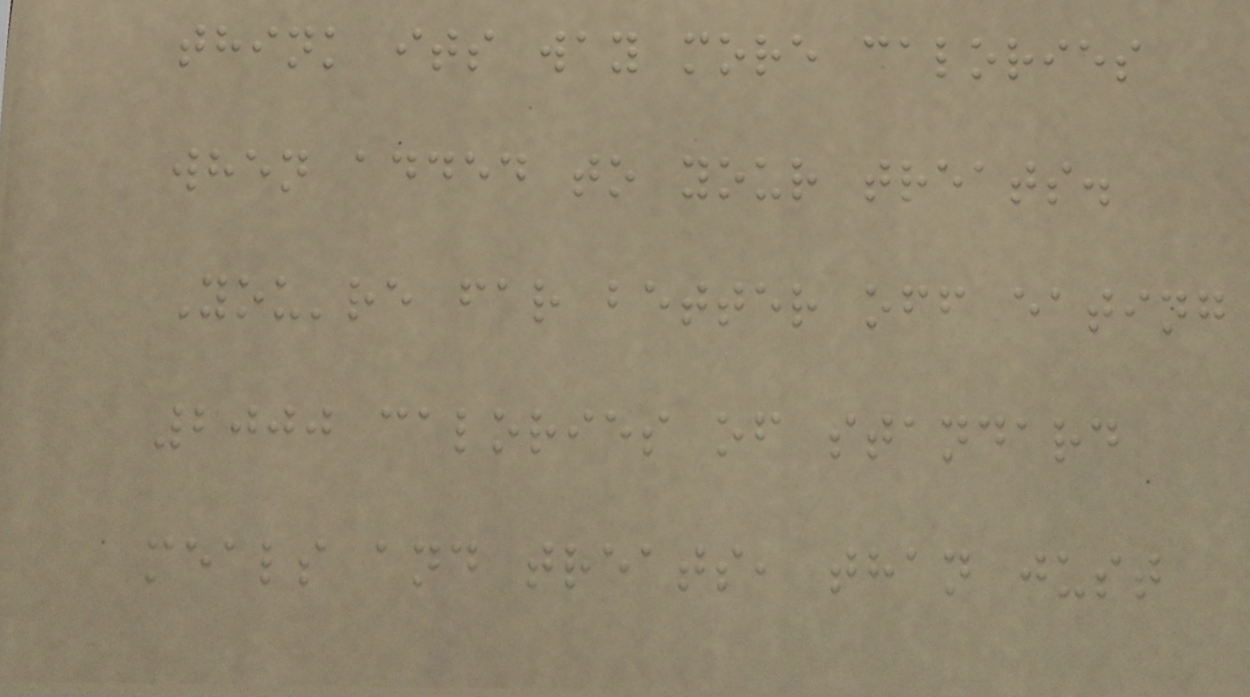think its way more calories
when added to your treats.
You're far better off eating
2000 calories of standard
meals and treats, than just
